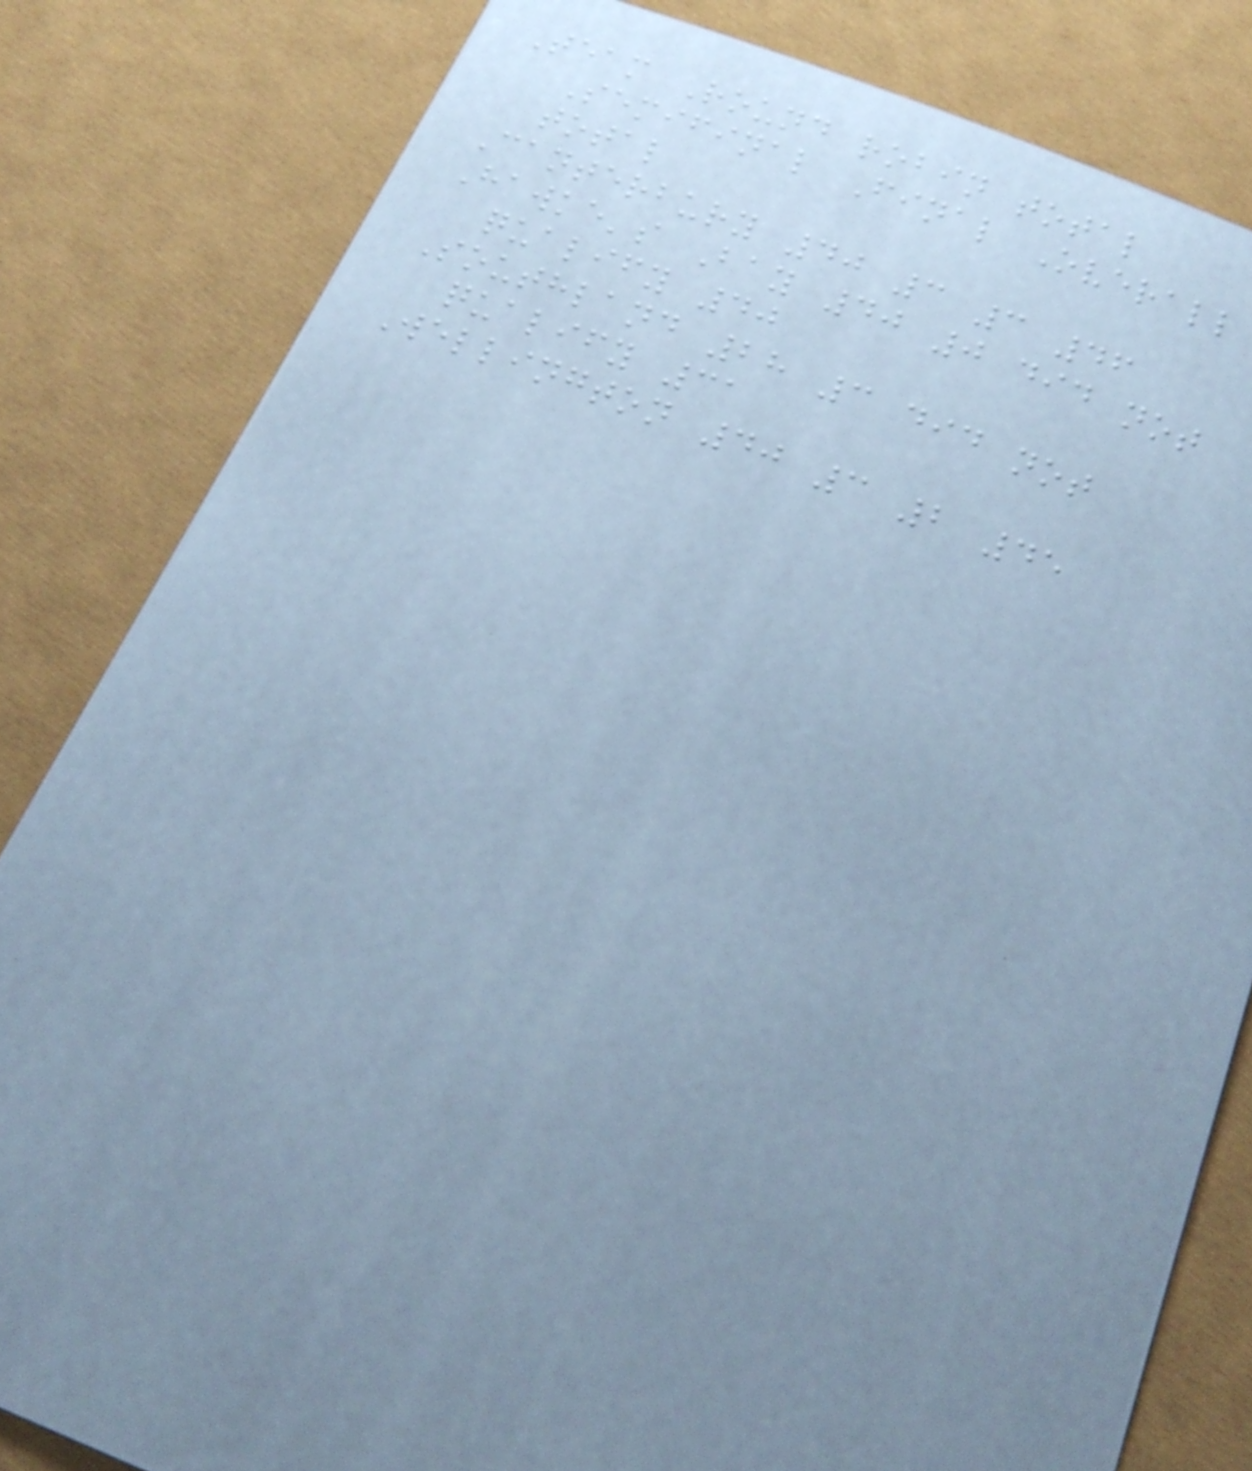Team Round robin total
Semifinal Final Overall
total
Canterbury 40 3 3 46
Hawke's Bay 40 0 did not
qualify 40
Southland 28 3 did not
qualify 31
Wellington 40 3 2 45
